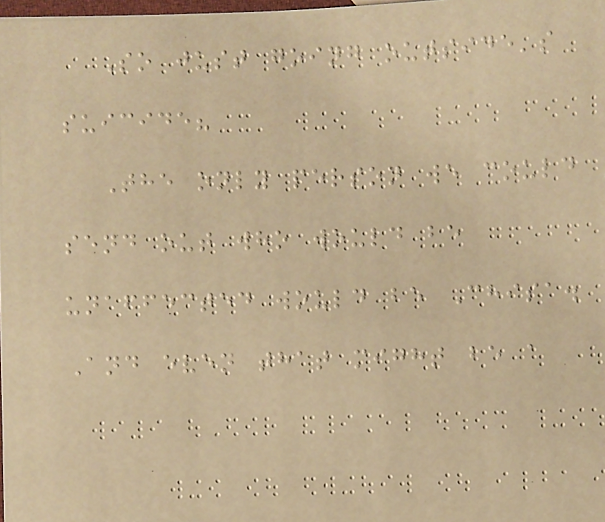So just going outside's
suicide?
The only person we could
send out who would be
unaffected would be Chisa.
And even that might be a
